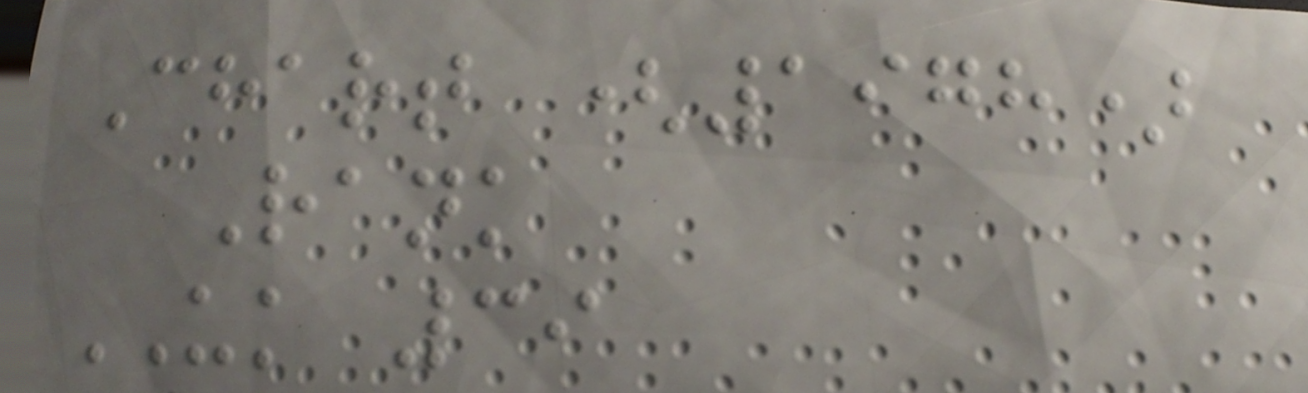Chart (1978)
Rank
UK 39
